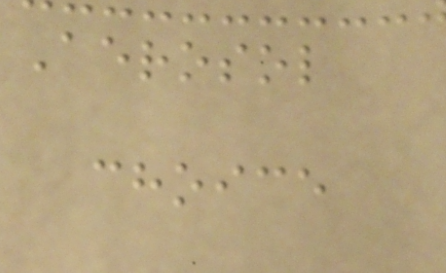Aerosol
choice
